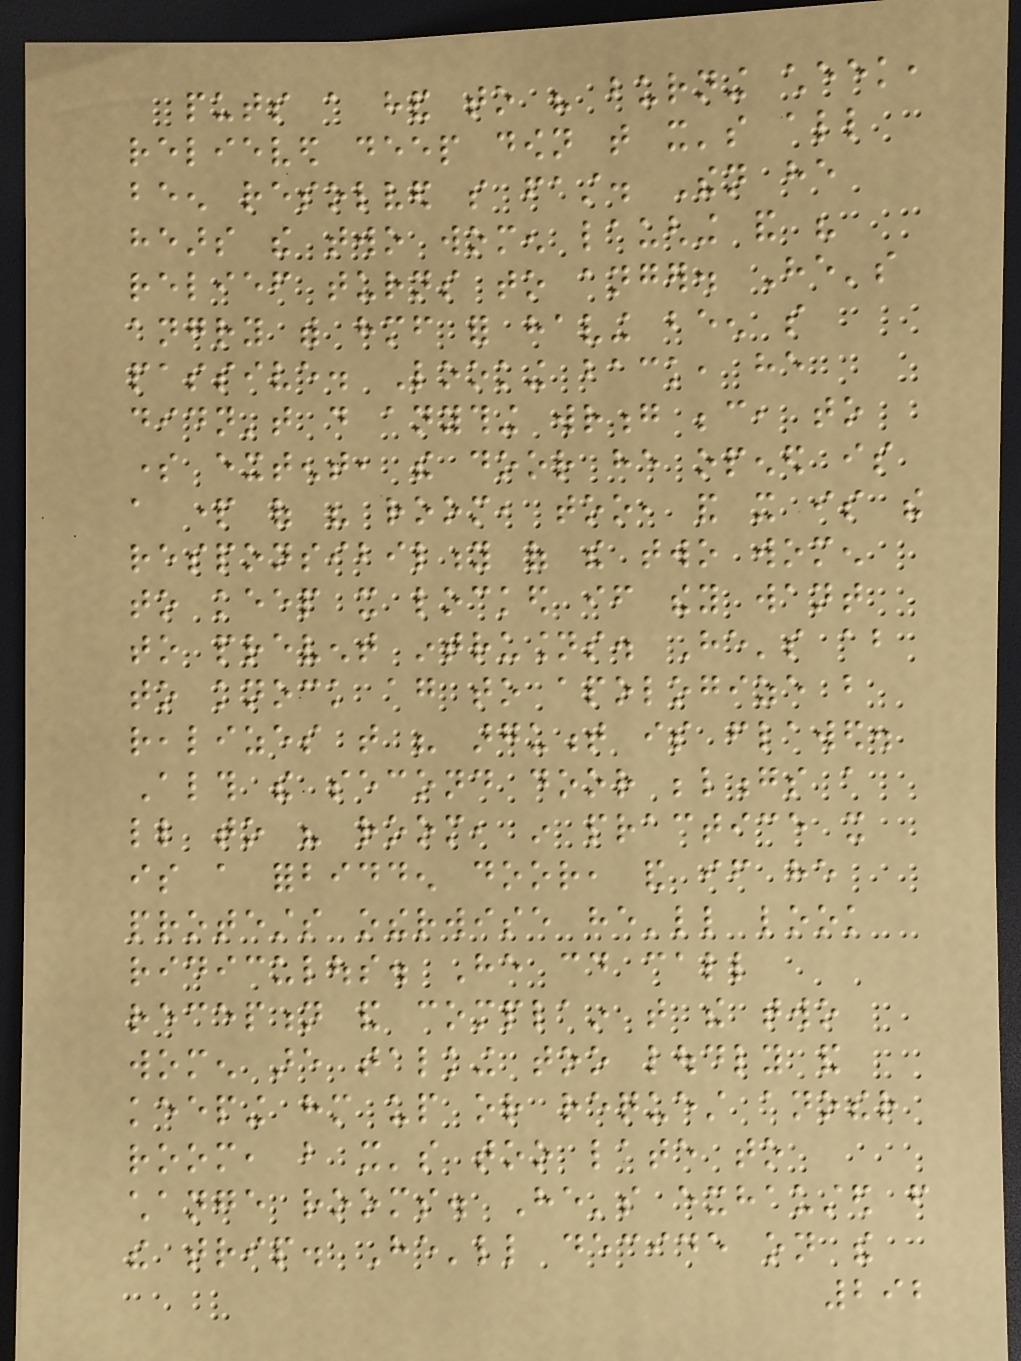puts a hand to his burning cheek,
relieved deep down that it's all
been resolved so fast. Then he
hears the two women laughing and his
relief turns to anger. He's
angry with himself for having been so
passive. Looking back, he
didn't do anything wrong because, to
some extent, the door he opened is
a part of his room, too, and it is the
responsibility of the two women
to keep it locked if they want
to prevent intrusions. He's about
to knock again to apologize but
realizes that his argument is flawed.
Although the second door belongs a
little to his room, in practice it
is a forbidden door, and if he
protests otherwise he'll look
ridiculous. He could call
reception and complain that the two
women are talking too loudly and
keeping him up or request another
room, but it's too late to
change rooms. He's exhausted from
the trip. He'll decide on the
292
